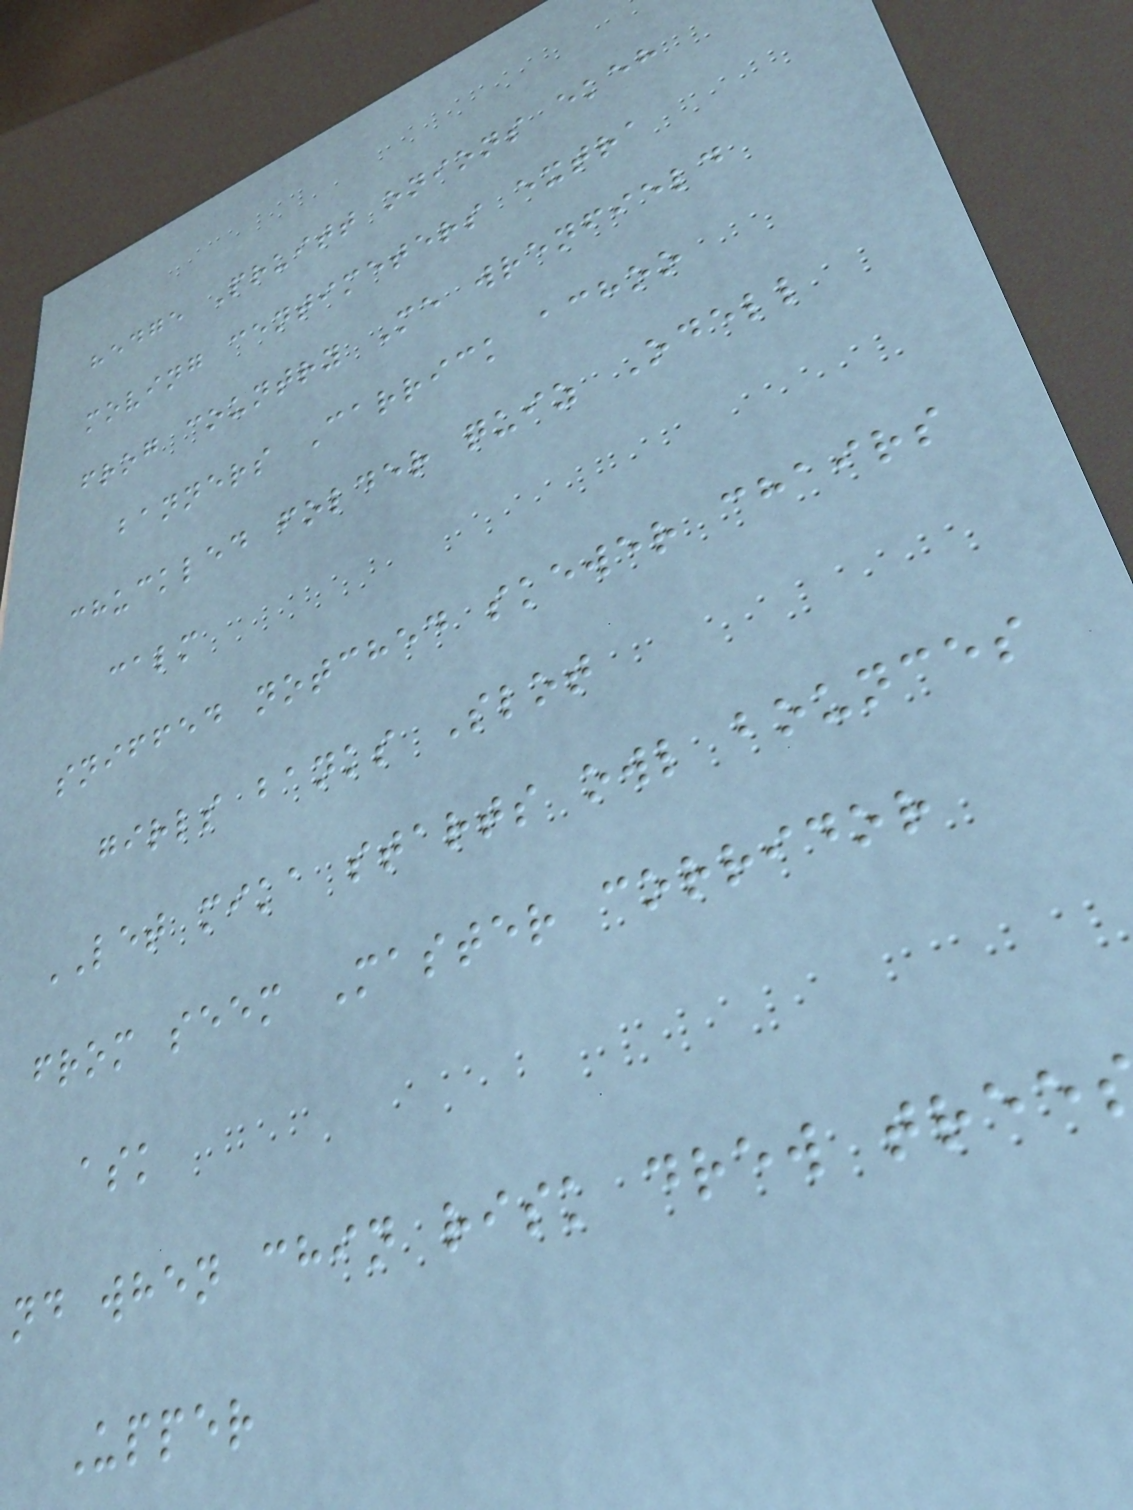hedge Pruitt onions ekeh
moving centimeters extra
frog country Me wrenfield
banners Carrick achoo
chuckled folder quiz Odell
calm
sniffed notched skewer chairs
girls banks Slot
LET mika starts owl bounces
from seem Master corridor
ask
nd when chin risk drew tree
Upper
